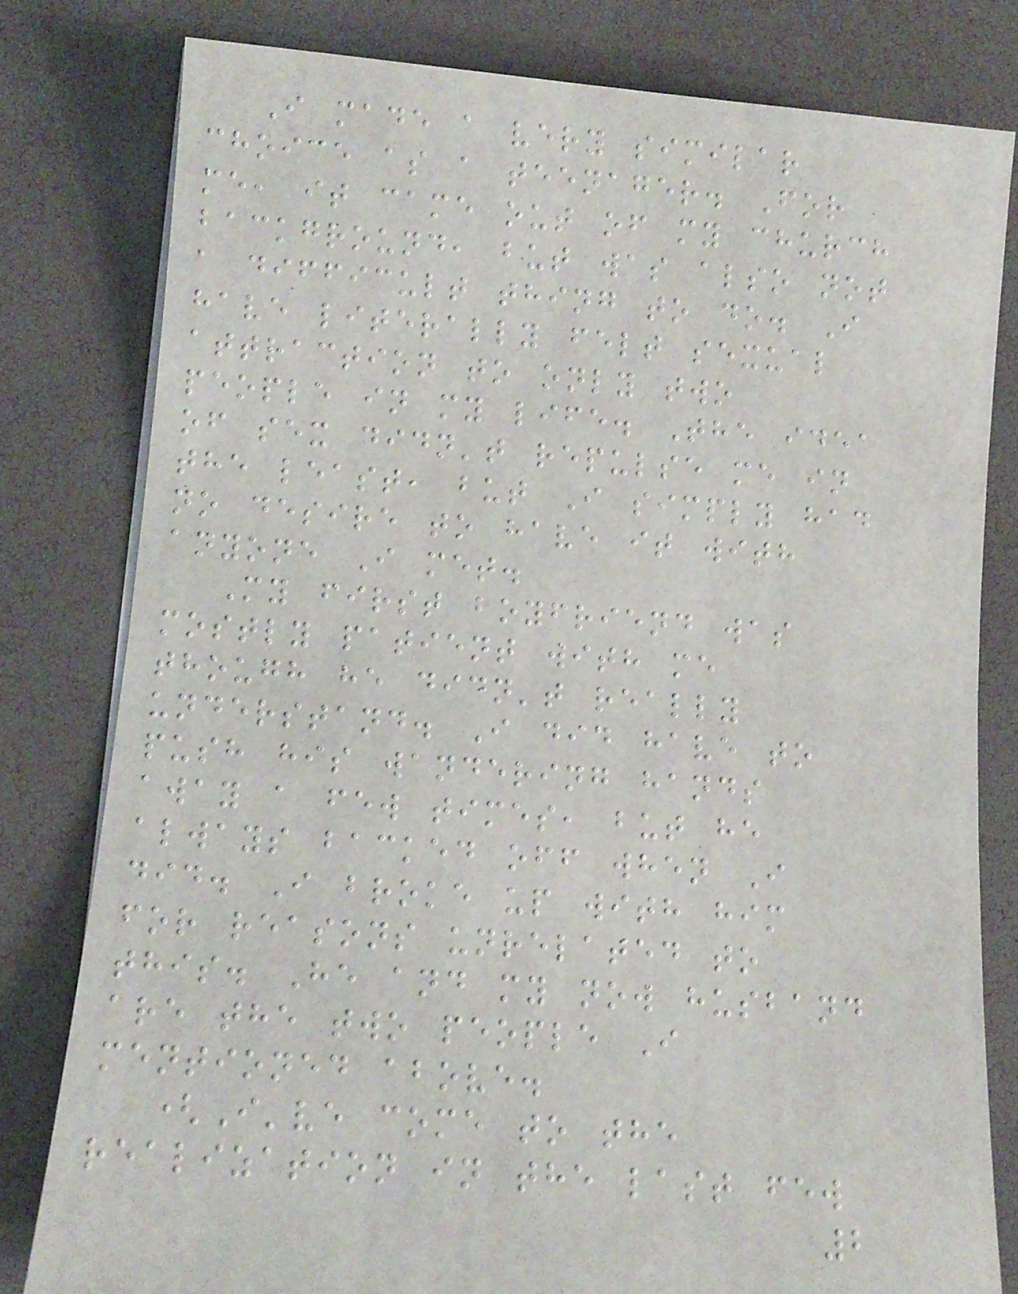I made a very similar
choice as a teenager. For
me, it came out of my church
background, but was also not
a difficult thing to do. I
have literally felt sexual
attraction to only two
people in my life. The idea
of sex didn't repulse me in
the least, but I simply had
no desire to have it with
anyone I met.
My first boyfriend was
mostly patient with me
though he didn't really
understand. I did have to
push his wandering hands
away a few times, but he
always backed off when I
did. I broke up with him
for reasons unrelated to
this. He and my now husband
are the two people I
mentioned above.
(I've come to the
realization in the last few
2
